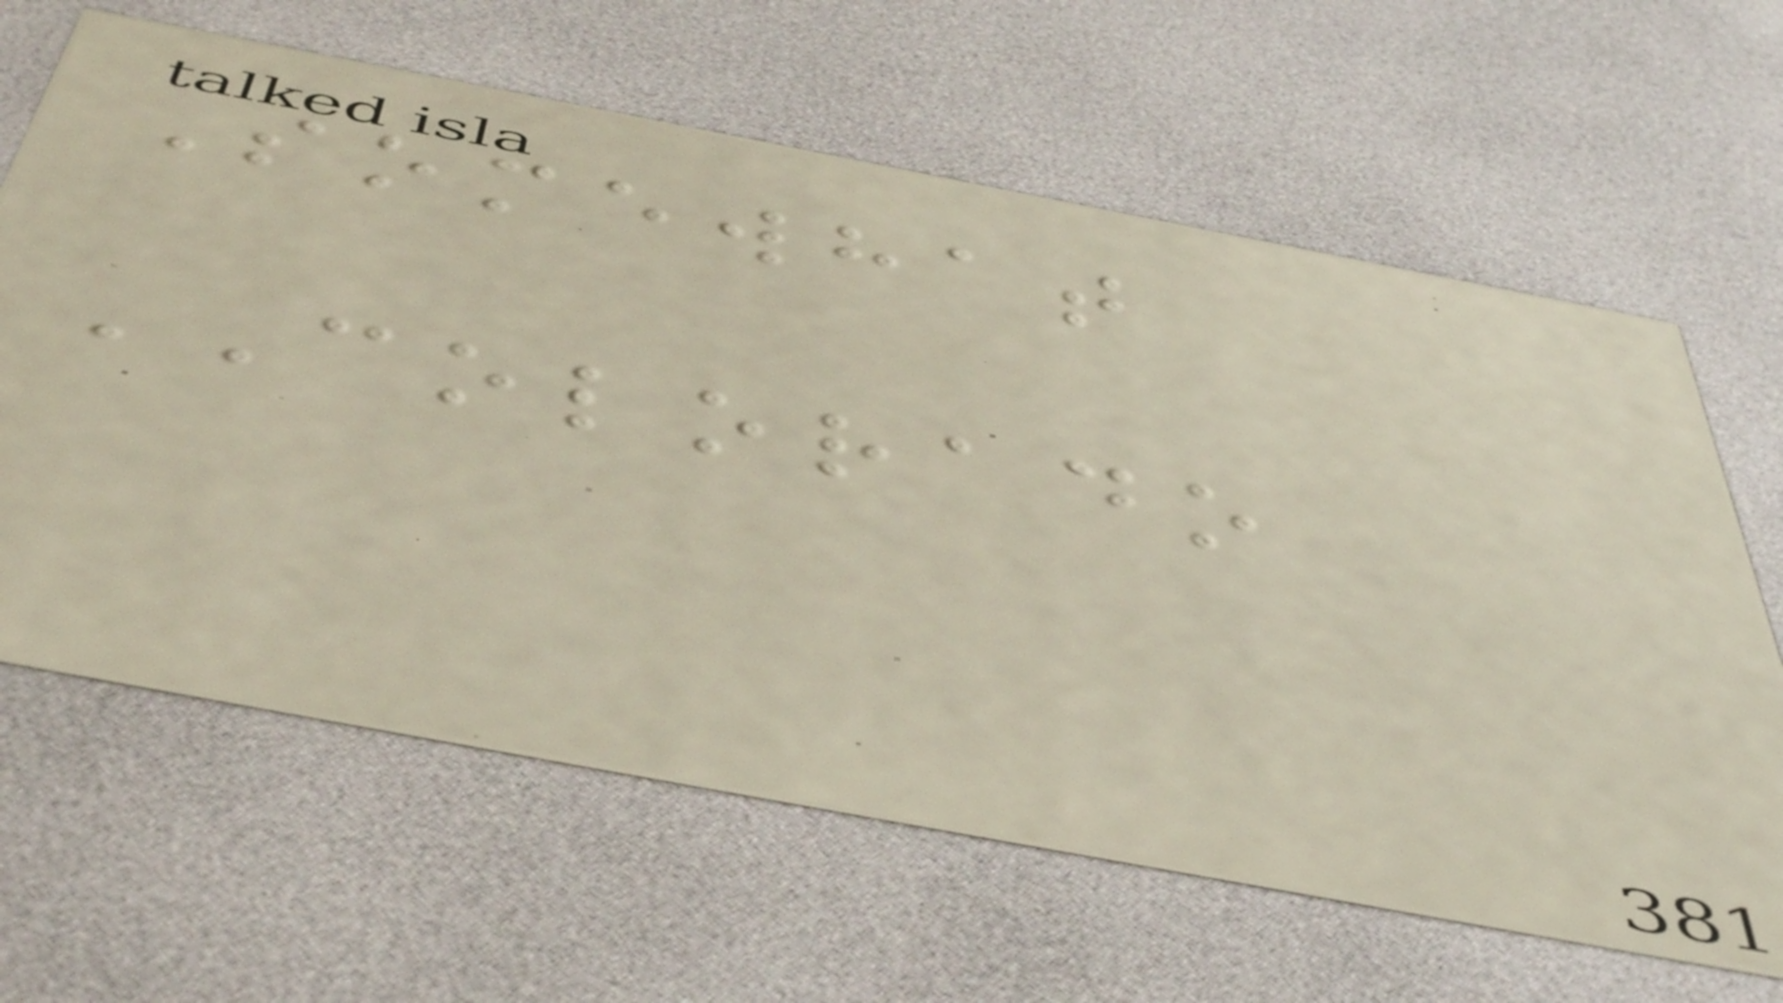Somewhat
COLORADO
